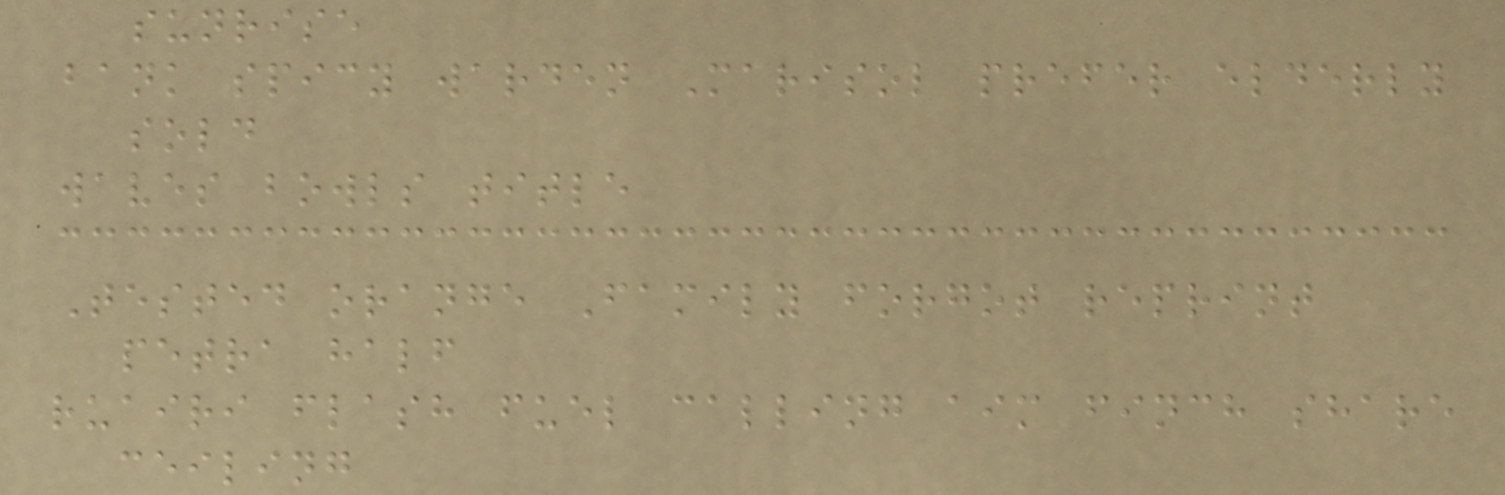sunrise
bank spicy warden Marisol prefer elderly
sold
waves bowls title
Tested orange Family forgot reprint
petra half
ruairi flash fuel calling aim finch share
ceiling
